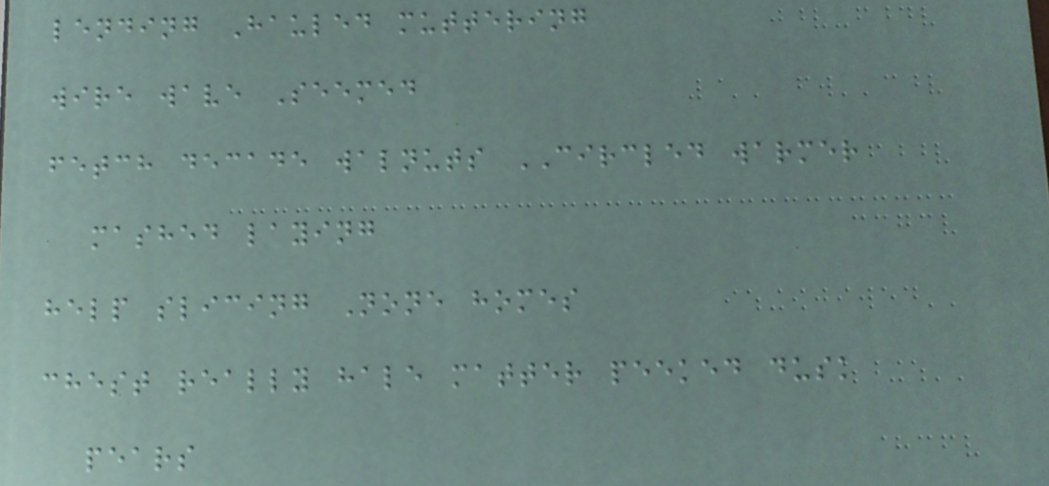lending Hauled muttering
wire wave Seemed
fetch decade walnuts CIRCLED warmer
mashed laying
help slicing None homes
chest really hale matter peeked dusk
pears
